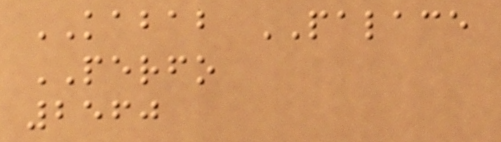KABAB PALACE
PERFO
2560
